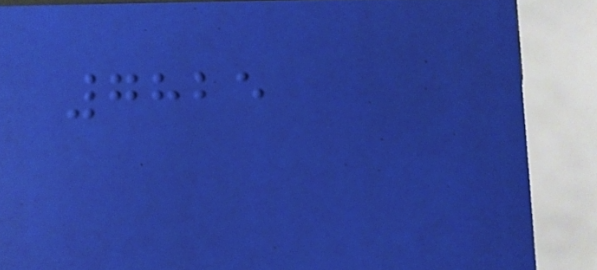7825
